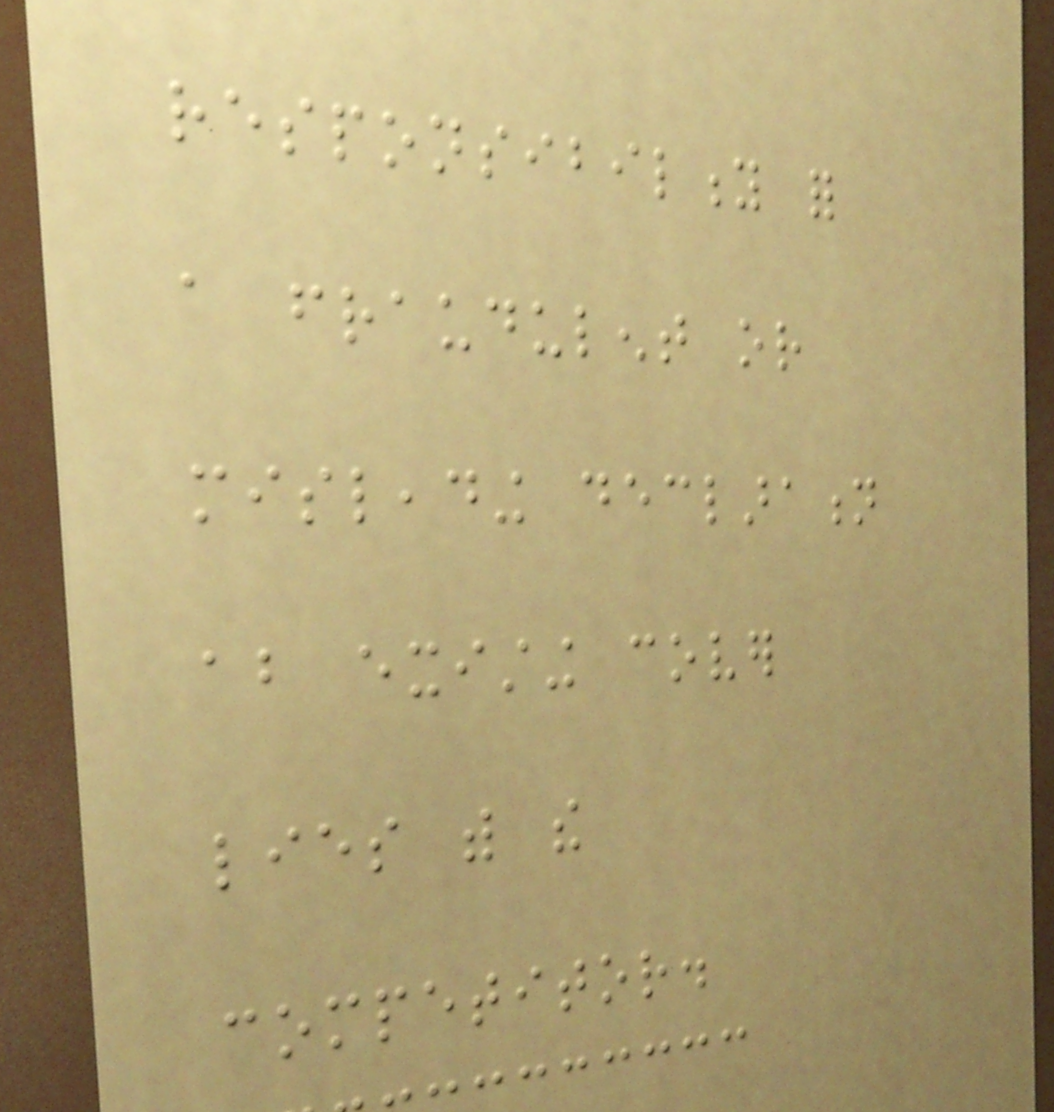responsibility for
a fraudulent or
misleading declaration
about existing cover
lies with the
competitor.
